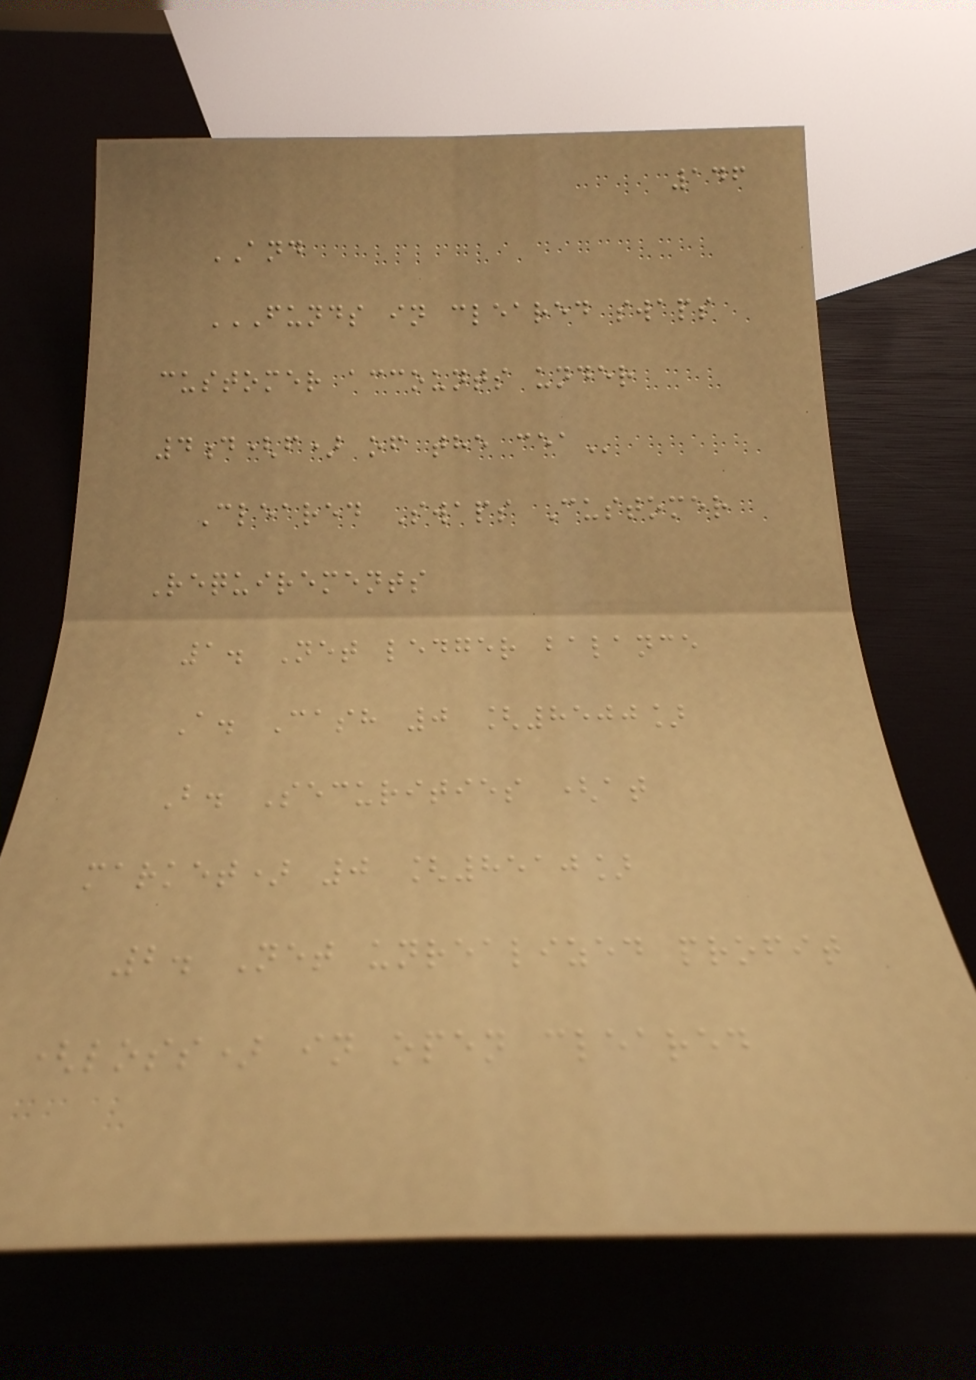146
AND
FUNDS IN CLEARED SWAPS
CUSTOMER ACCOUNTS UNDER
4D(F) OF THE CEA
Cleared Swaps Customer
Requirements
1. Net ledger balance
A. Cash 0 [8500]
B. Securities (at
market) 0 [8510]
2. Net unrealized profit
(loss) in open cleared
